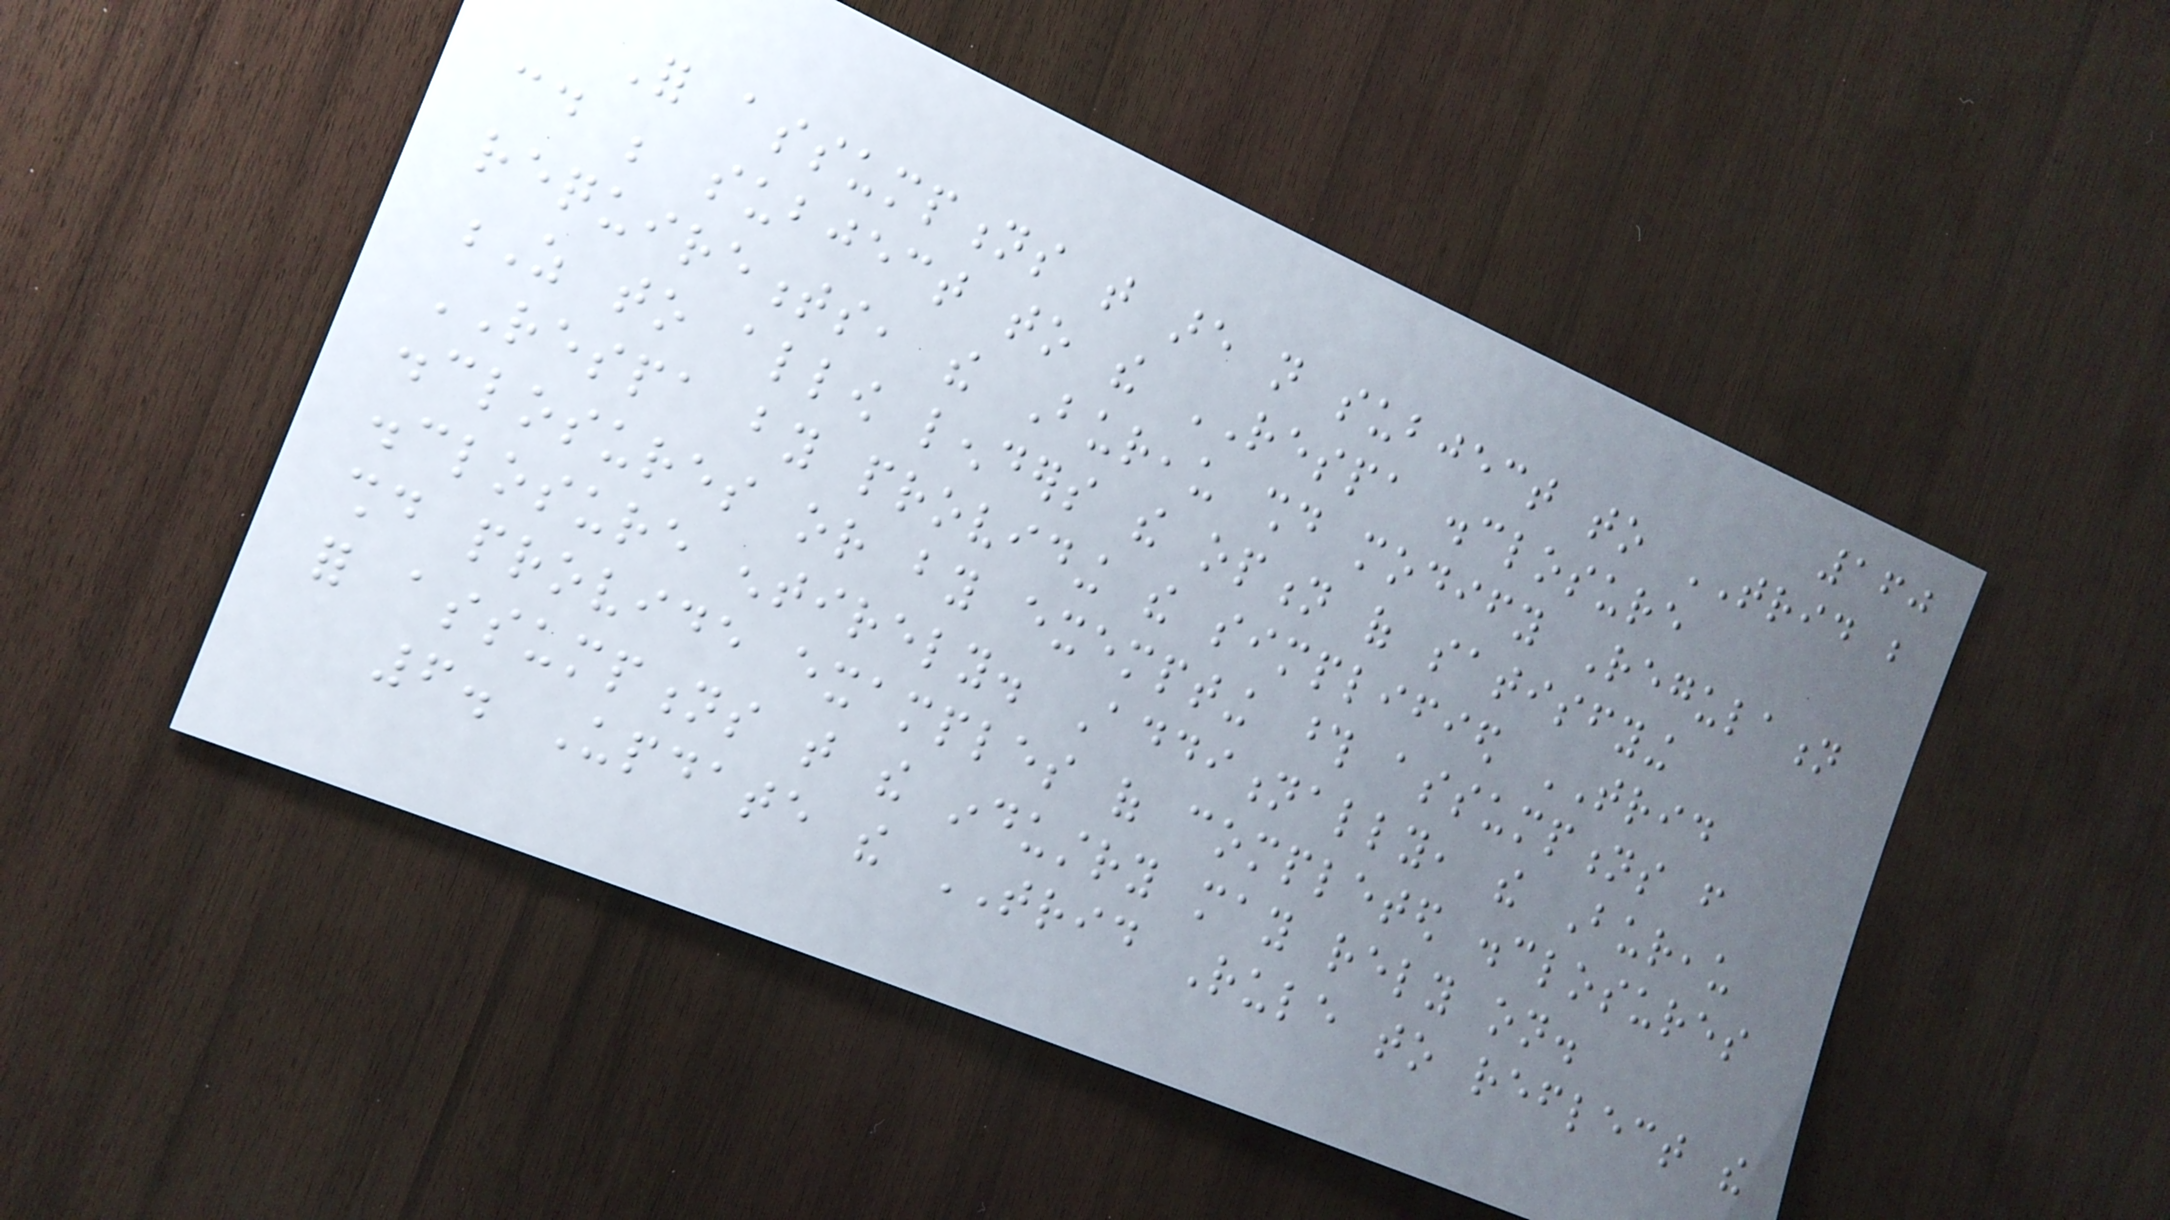160
For assumptions that are not subject to TRID but
could be subject to the RESPA disclosure
requirements, the Bureau should modify Regulation
Z to allow lenders the option of satisfying
RESPA by providing the simplified TRID
disclosures or by exempting those assumptions from
disclosure entirely. Additionally, the Bureau
should provide examples of completed disclosures
for assumptions that the industry may rely on.
6. Update the TRID Rule to reflect the
